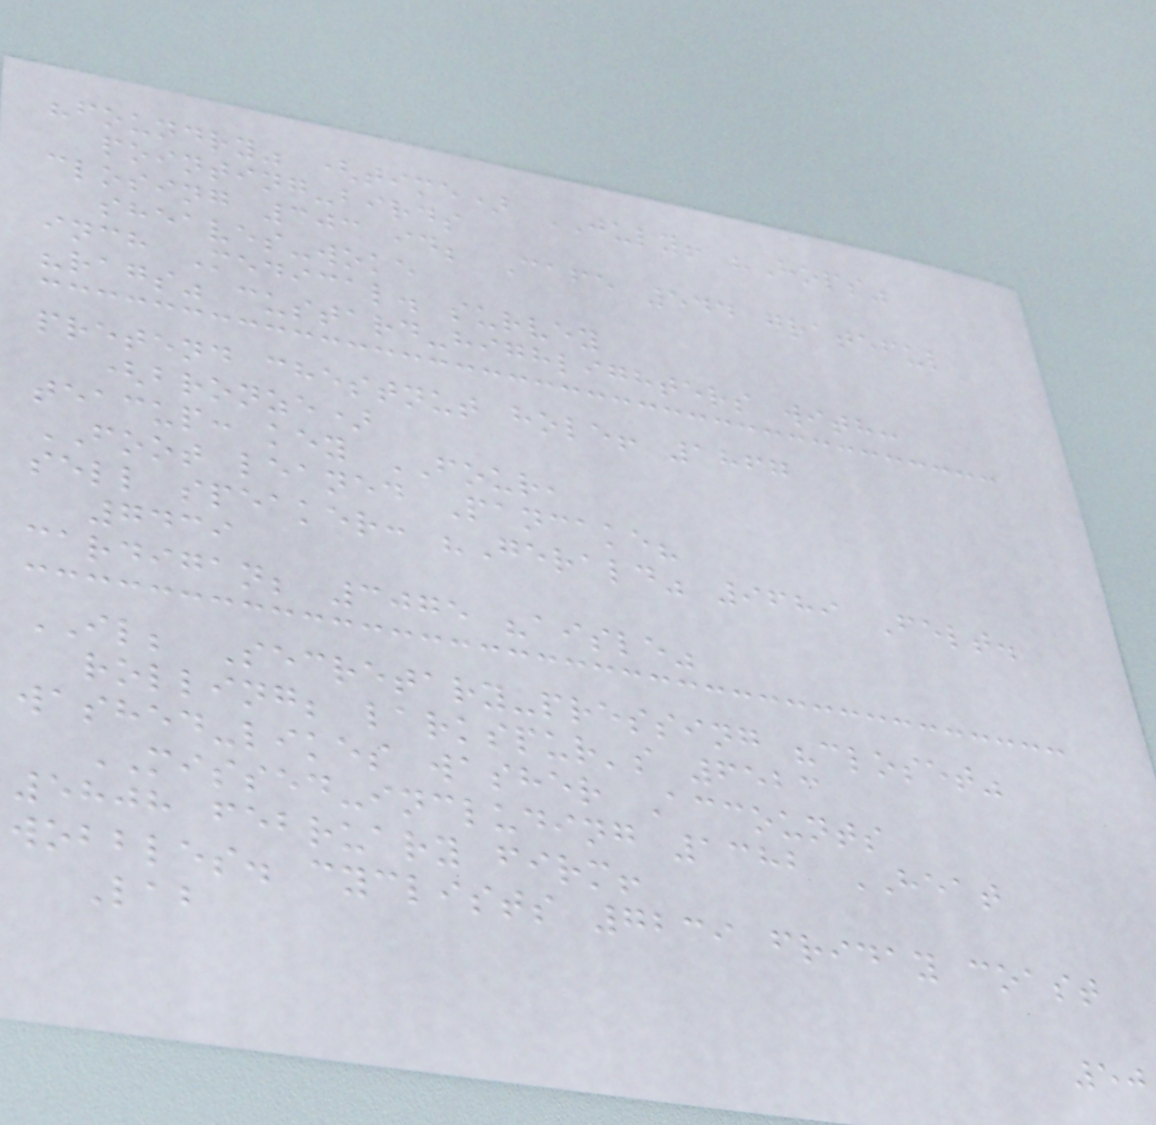"foundry" (time) JULY! "Hops"
pointing-birds
closing 303 id; Cafe 544 grateful
sheaves-woke
inch Medical. survey
"rags" custard-highlighters with:
pretend chestnut hole! 1867
(bronze)
teacup: key FOUR,
FOOT leaned Pancake?
sell speaker: "Gerald" 9689 Felt.
7439
cardigan; 3075 "aisle"
IL; Secretary-pressing "closet"
rolling; larkspur's 6523
washed-likes washer Accounts
MISSED-including 1382 HEAT
5808 february firm!
wobbles. cyclists 7239 friday coast
Lab
50
